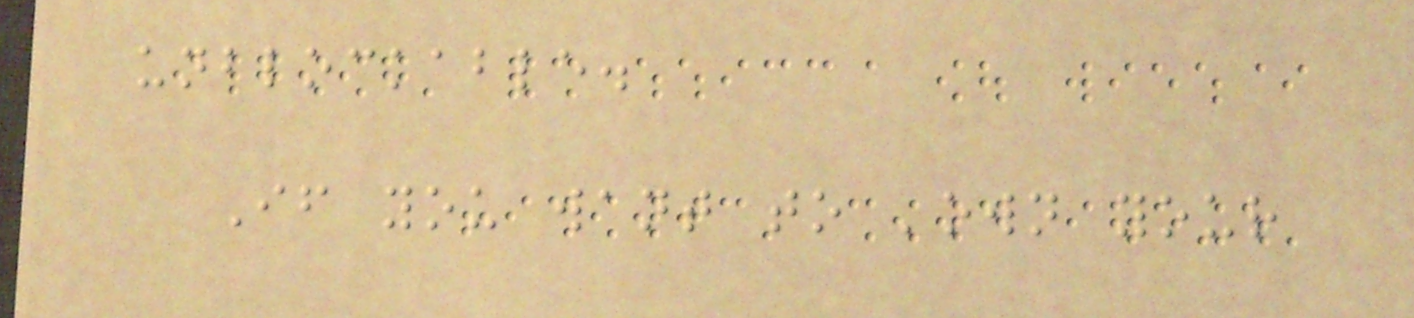unblockable.
If you want to 'own your
